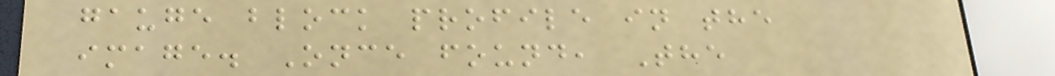gauge block profile in the
image. Once found, The
